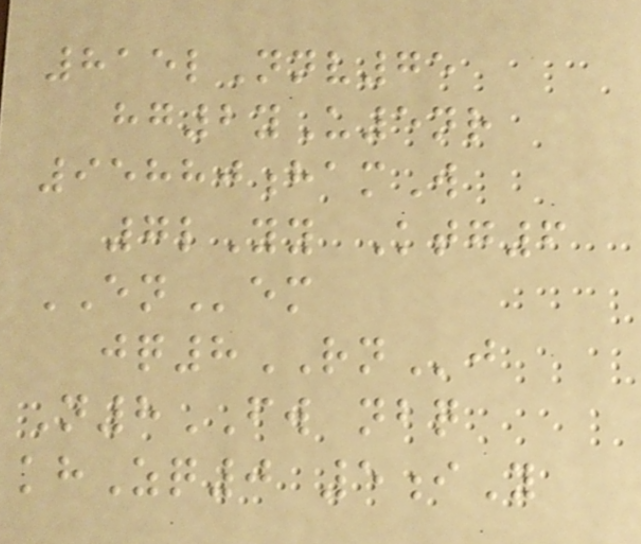815lNnv75
hg2yU5nr
95880hamW
7lYy Ktg6
ENem
jq8RNj
N8FW nbq
khZq0 5iY
